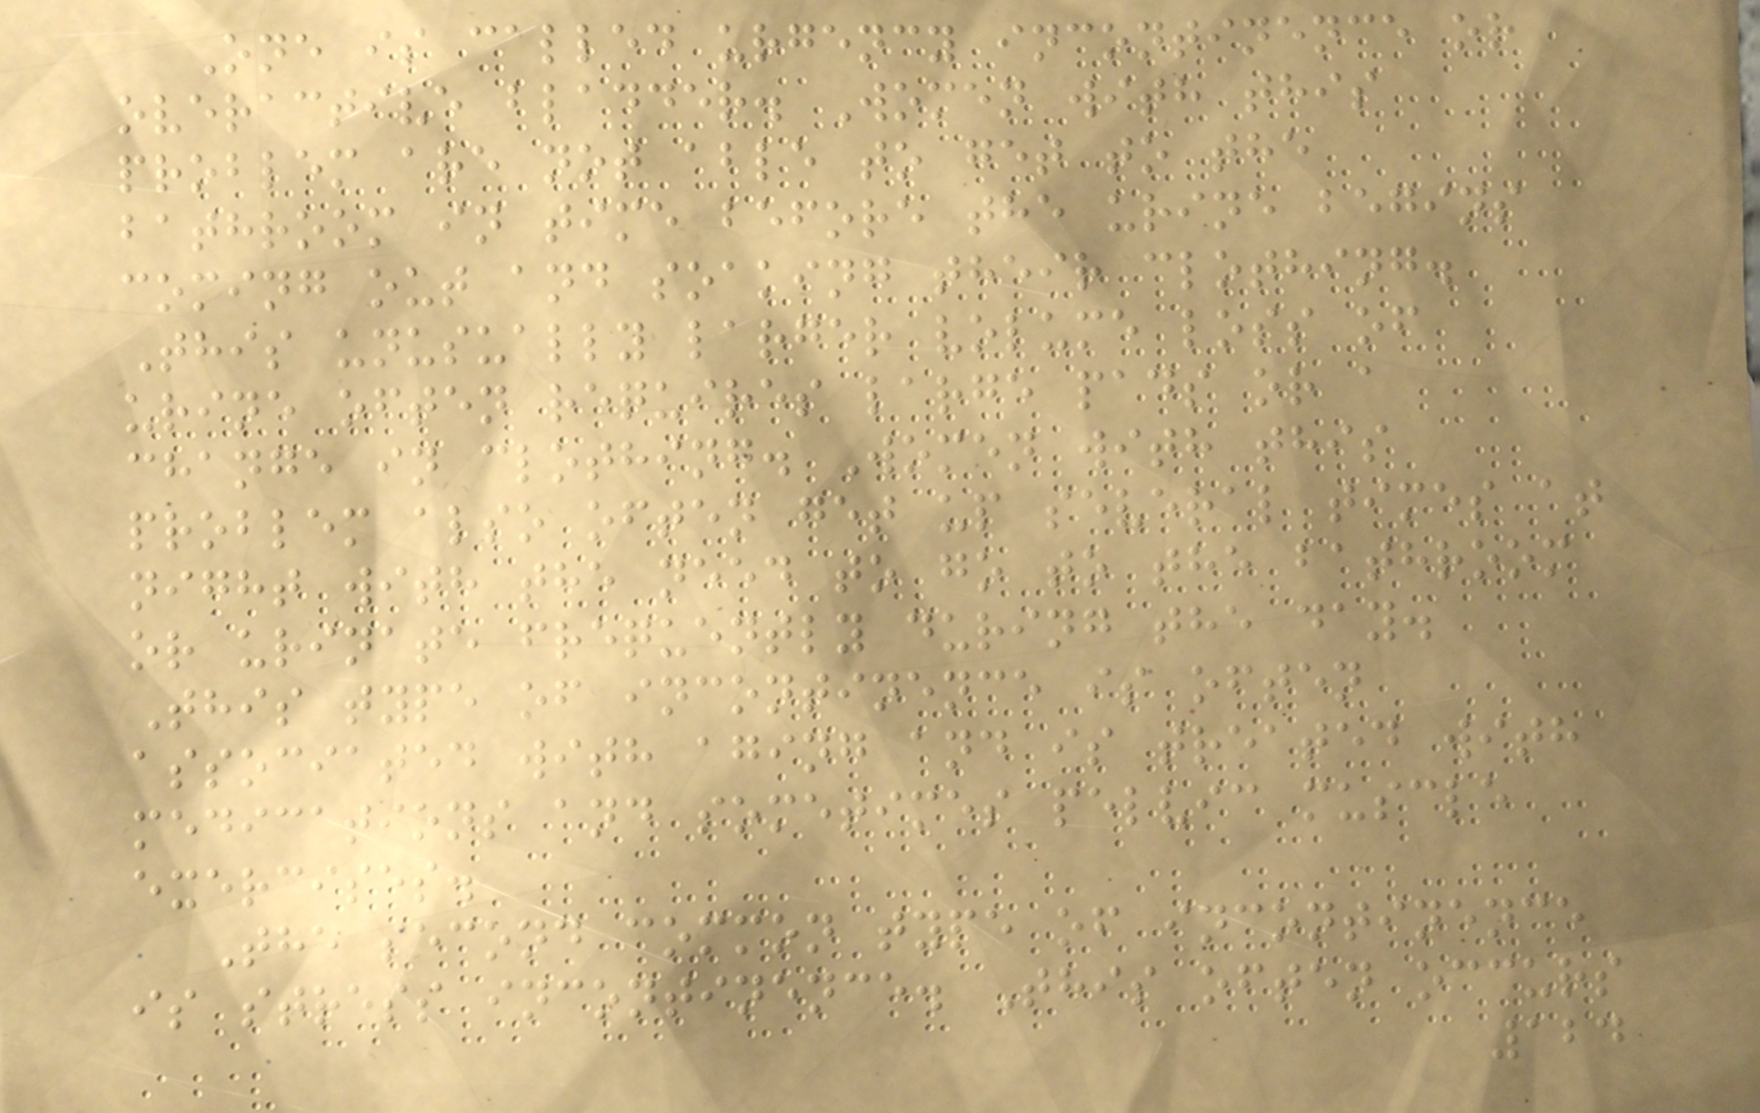One is called urgency incontinence or
overactive bladder. Women with this
problem are not able to get to the
bathroom in time before the urine begins
coming out and soaking their clothing.
This unusually larger volume loss of
urine often requires large pads or a
change in clothing. Women with this
problem also often get up several times at
night with the need to go to the bathroom
or urinate frequently during the day.
This type of incontinence is often
associated with aging and is treated with
medications and sometimes pelvic muscle
exercises.
The second common type of incontinence
is stress incontinence. This often occurs
124
